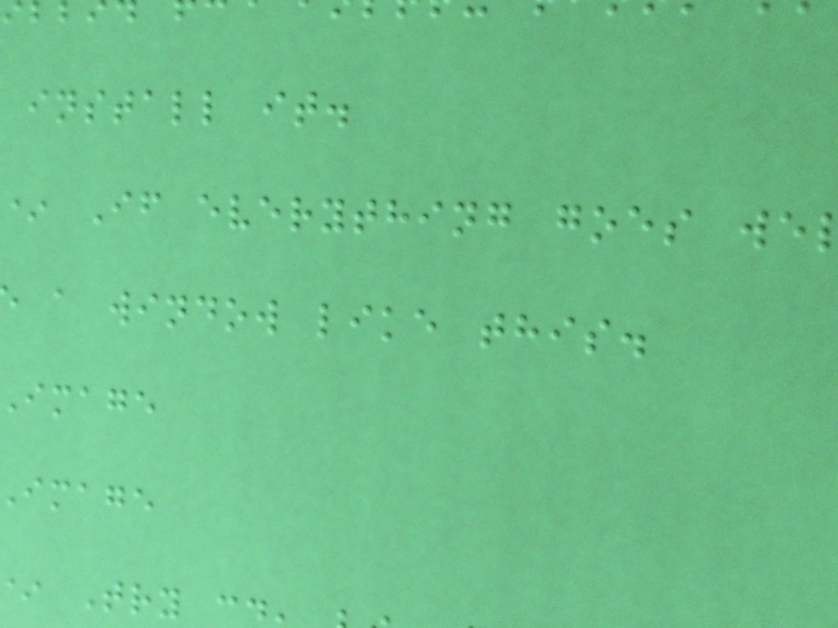install it.
If everything goes we
a window like this.
image
image
